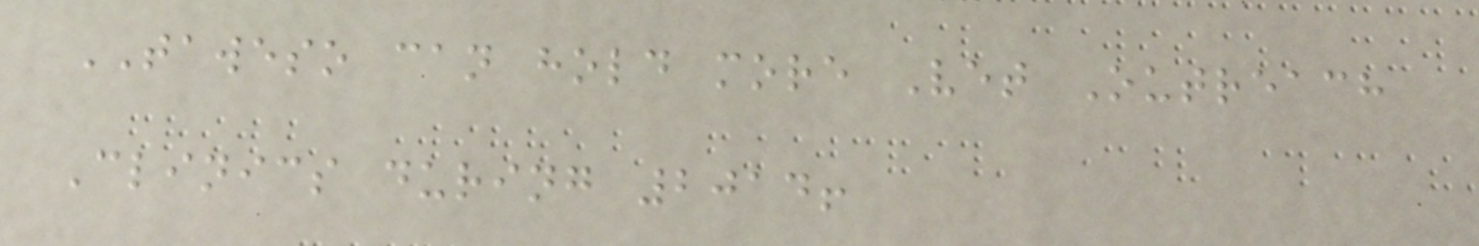TAWESO can hold more Vet Outreach
Clinics during 2014!
